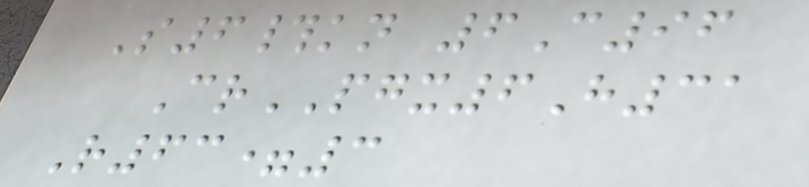S6#kn 6C96
CrPGX6H31
R63=3
